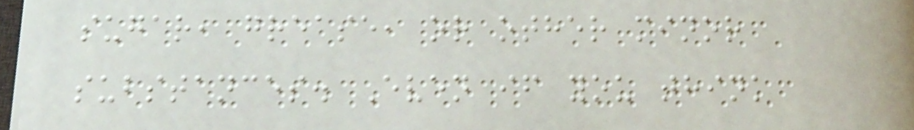sugar, grease, or other minor
substances. Even if you think
